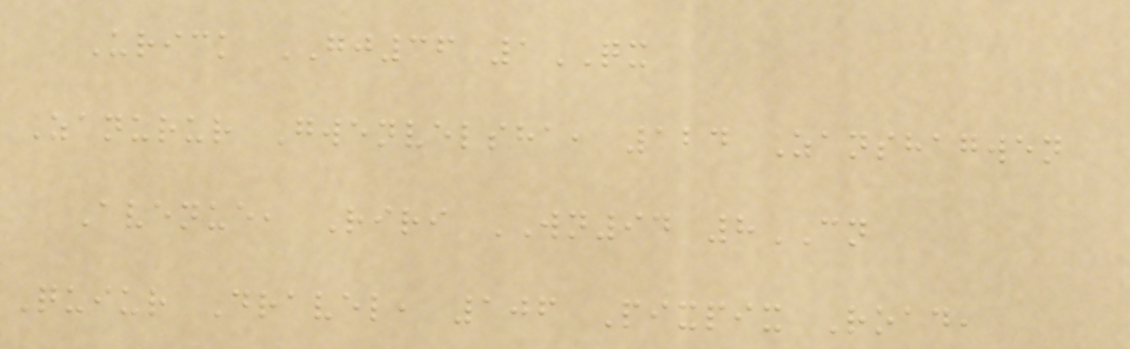Urick GJ36 1QX
Zanurur Gwenvelsha, 124 Zanshagwen
Avenue, Riri WN94 8CN
Quiur Dravel, 106 Pixpix Road,
